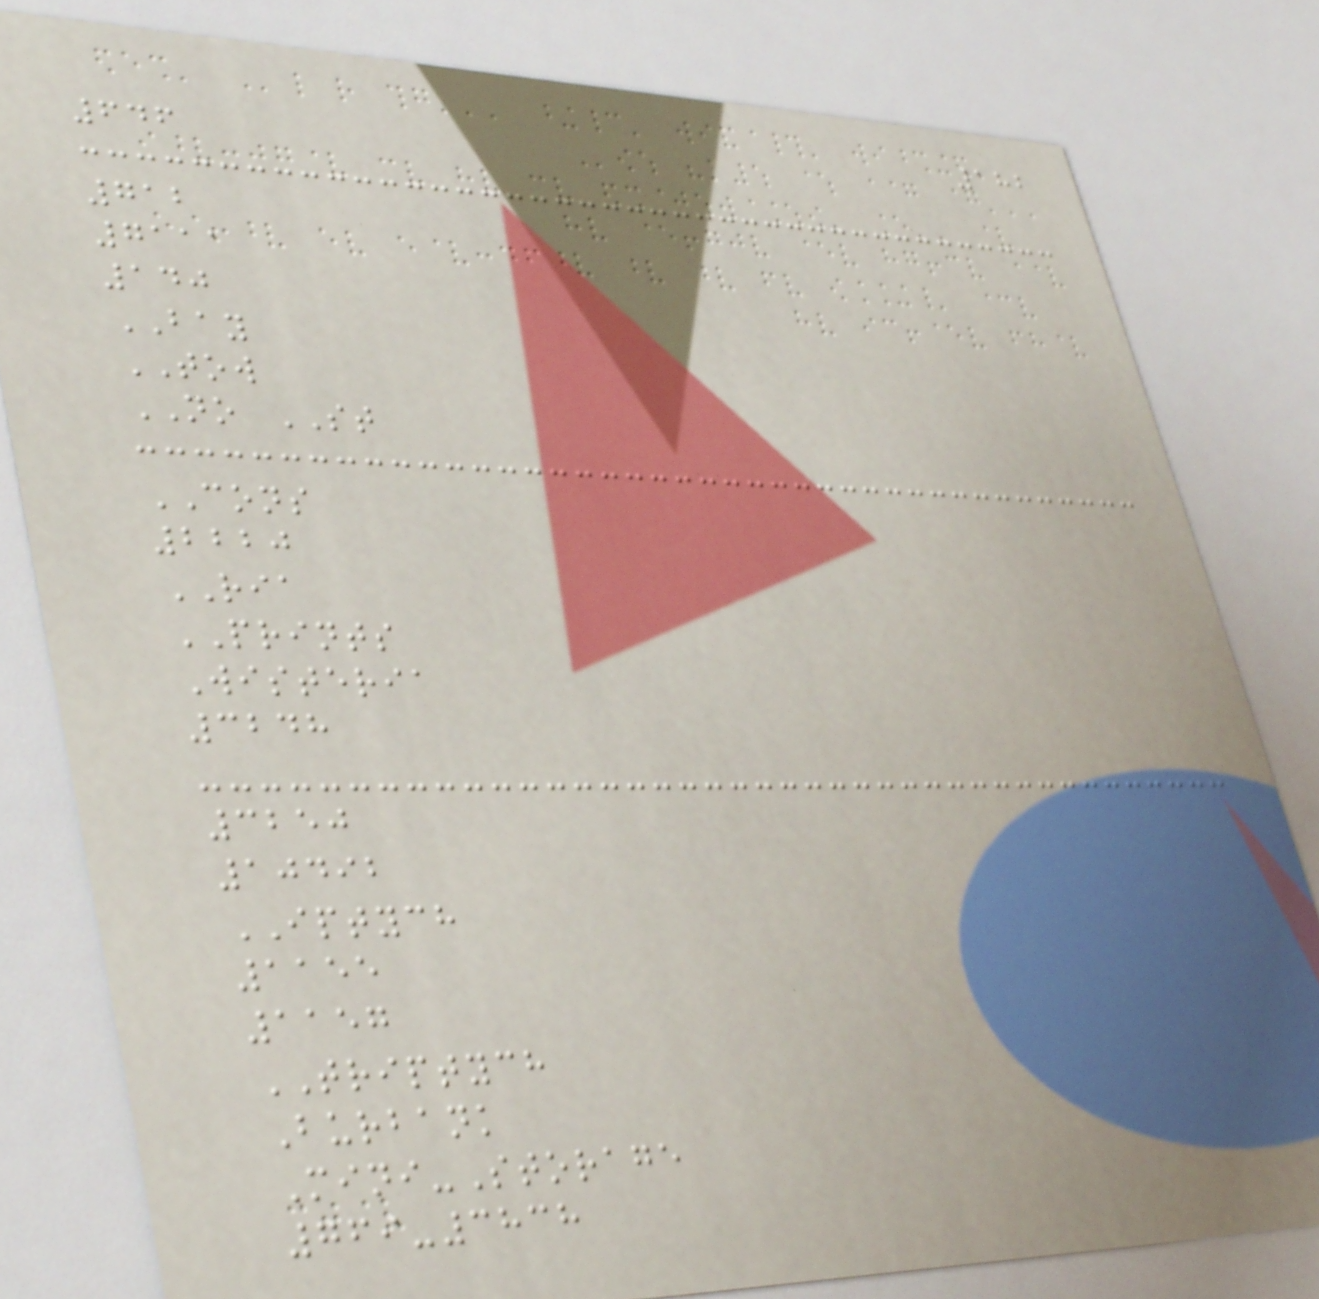182
646
712
7111
140
BAY
TOW
NO ST
CONS
2220
RIA
PRINTS
Wisteria
3248
3250
10492
IPTYCH
1155
1157
TRIPTYCH
Burbank
Mini-Storage
769-3838
